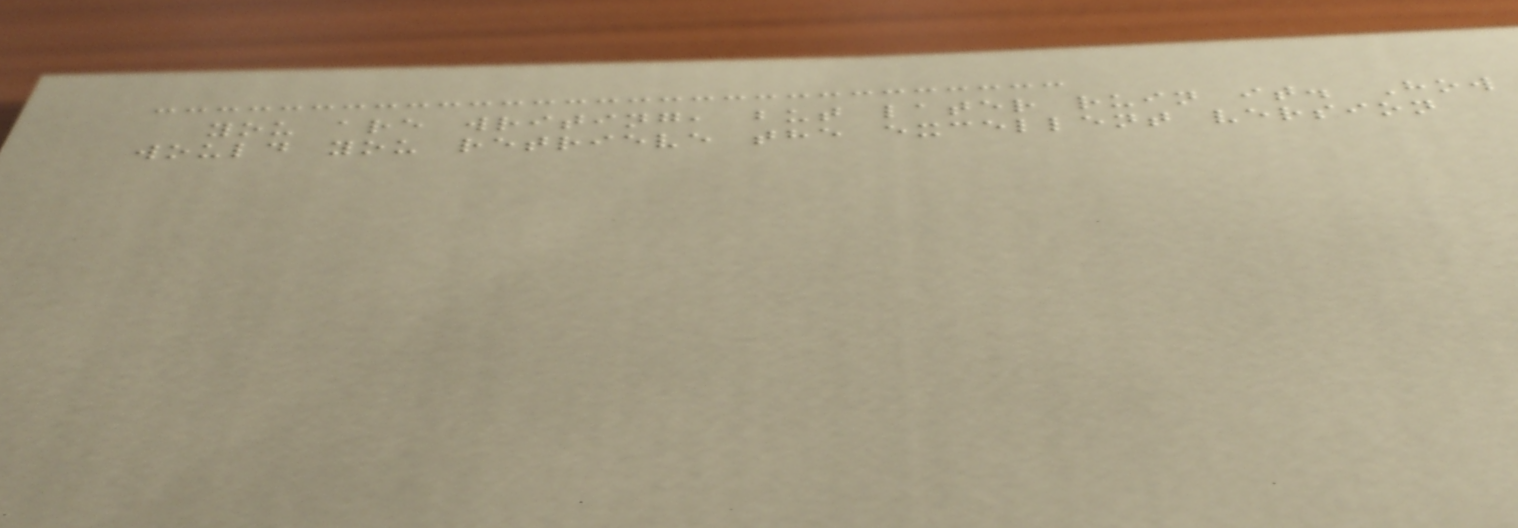you are writing, but later ruin it. How
would you retrieve the excellent version
